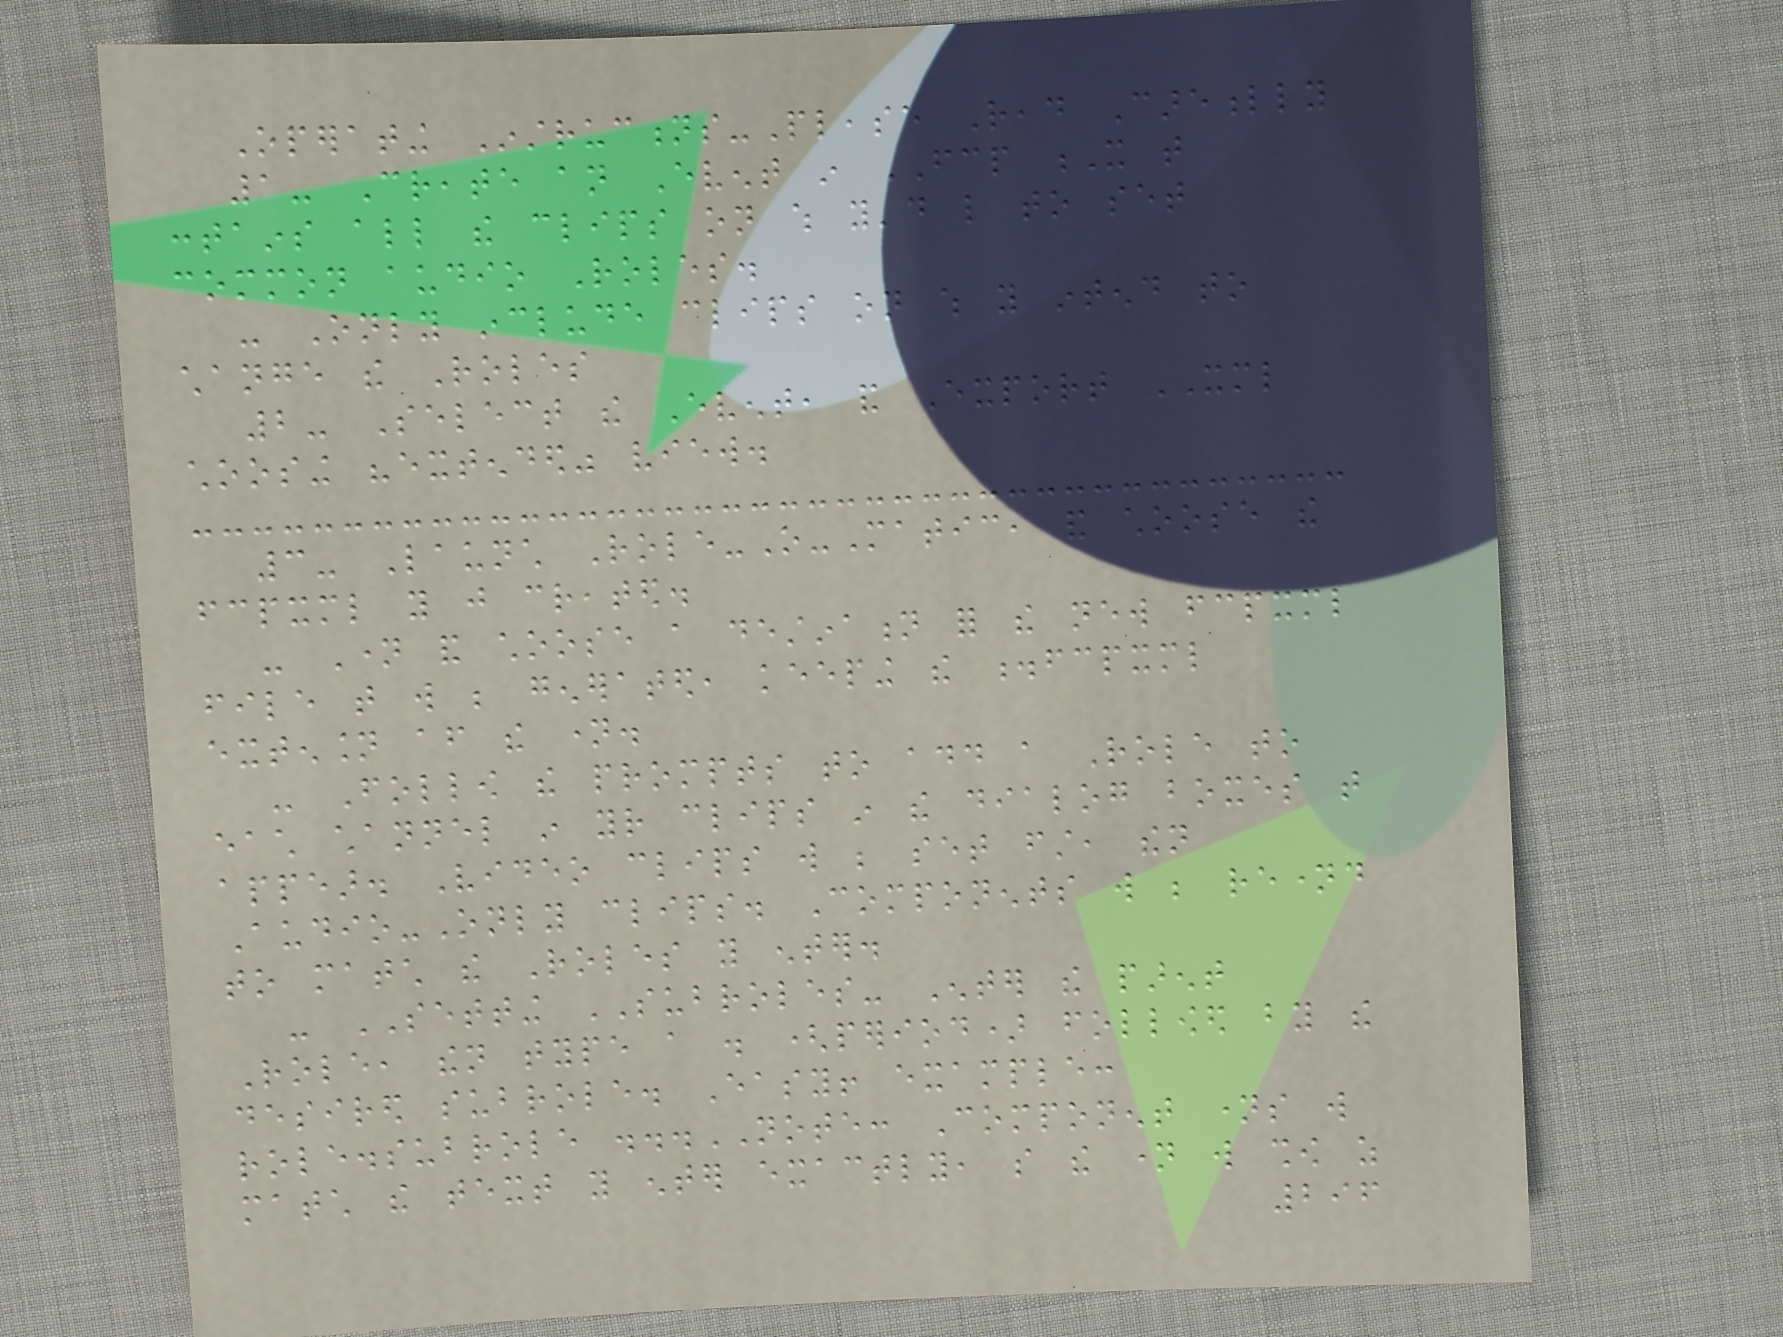Operating Instructions-Please Read Carefully
1- Create an Event in FCP X that
contains all the clips on which you'd like to set
common audio Roles.
- Only include clips on which you intend to
change the Roles
2- Select the Event, and Export XML
choosing "extended" view.
3- Launch Role-O-Matic, and choose the
fcpxml you just created.
- Name and choose a destination for the new fcpxml
file that will be generated, keeping the .fcpxml
extension after the name.
- Follow the prompts to add a Role to
each channel in your clips in the dialog boxes that
appear. Video clips will be set first, then
Audio-Only clips. Components will be renamed
to match the Roles you enter.
- SETTING SUBROLES- Enter the parent
Role, then type a . (period) followed by the
desired subrole. Easy! example:
role.subrole ...NOTE: Component names will
match the text you enter exactly, so the name will show as
296
